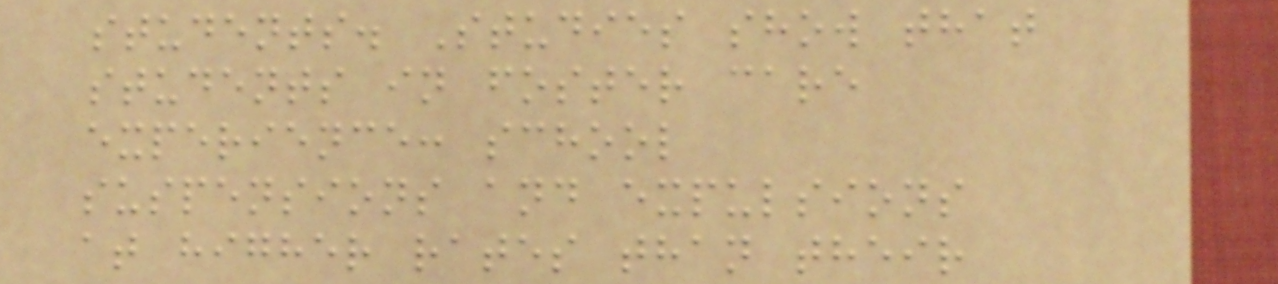students. Studies show that
students in foster care
experience: school
suspensions and expulsions
at higher rates than their
